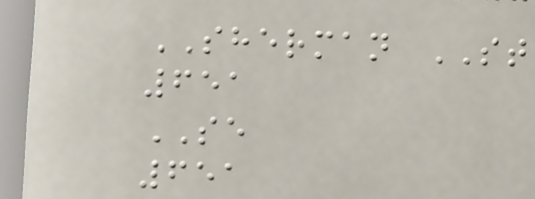SHERMAN ST
651
SE
651
